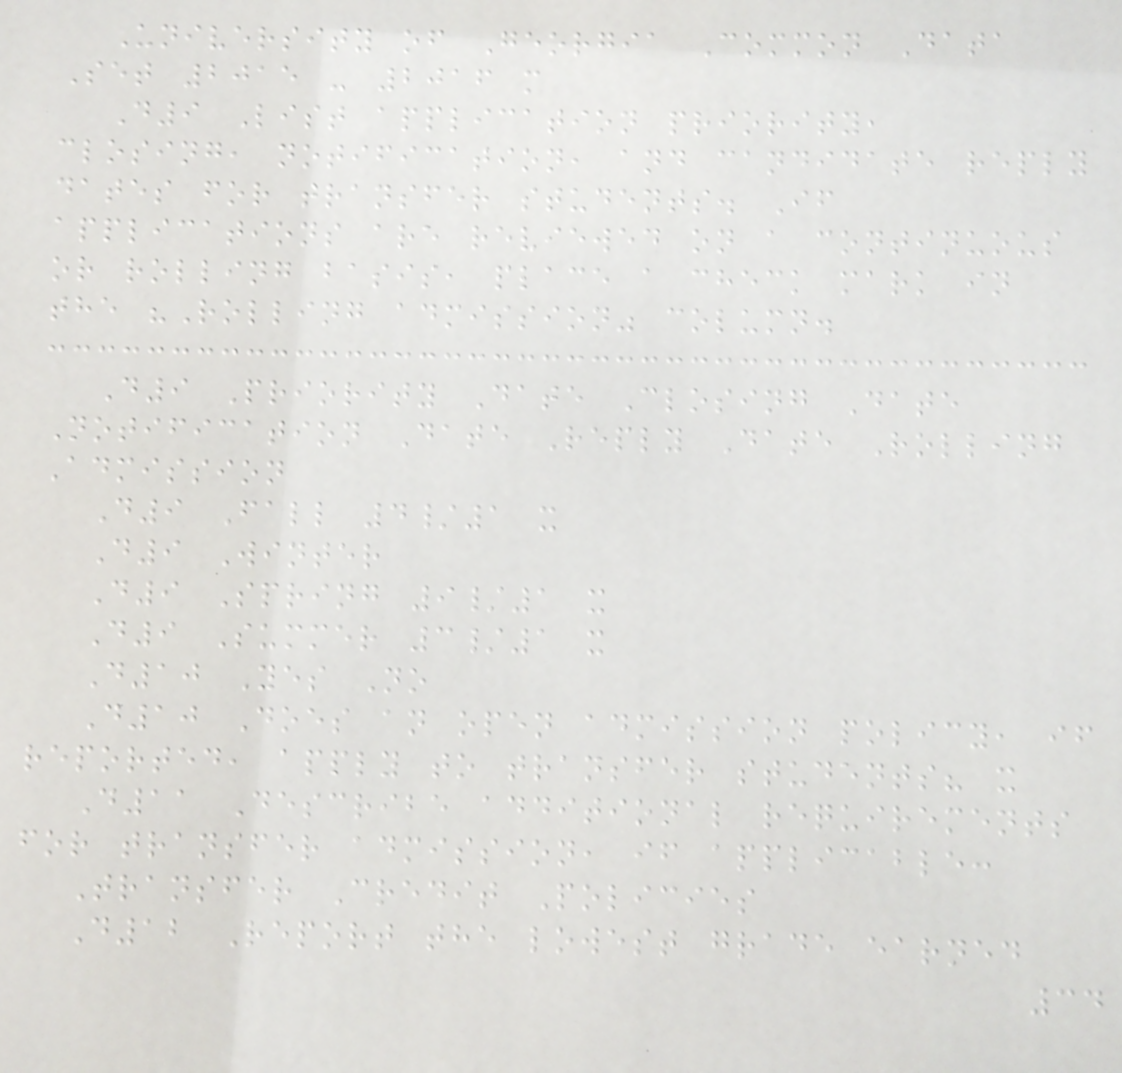University of Georgia Common Data
Set 2015 - 2016 m
D9 List application priority,
closing, notification, and candidate reply
dates for transfer students. If
applications are reviewed on a continuous
or rolling basis, place a check mark in
the "Rolling admission" column.
D9 Priority Date Closing Date
Notification Date Reply Date Rolling
Admission
D9 Fall 4/1 x
D9 Winter
D9 Spring 9/1 x
D9 Summer 3/1 x
D10 Yes No
D10 Does an open admission policy, if
reported, apply to transfer students? x
D11 Describe additional requirements
for transfer admission, if applicable:
Transfer Credit Policies
D12 Report the lowest grade earned
34
